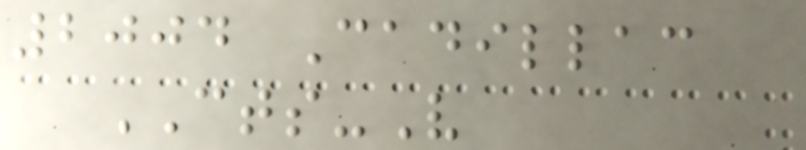2004 Cadillac
CTS-V
